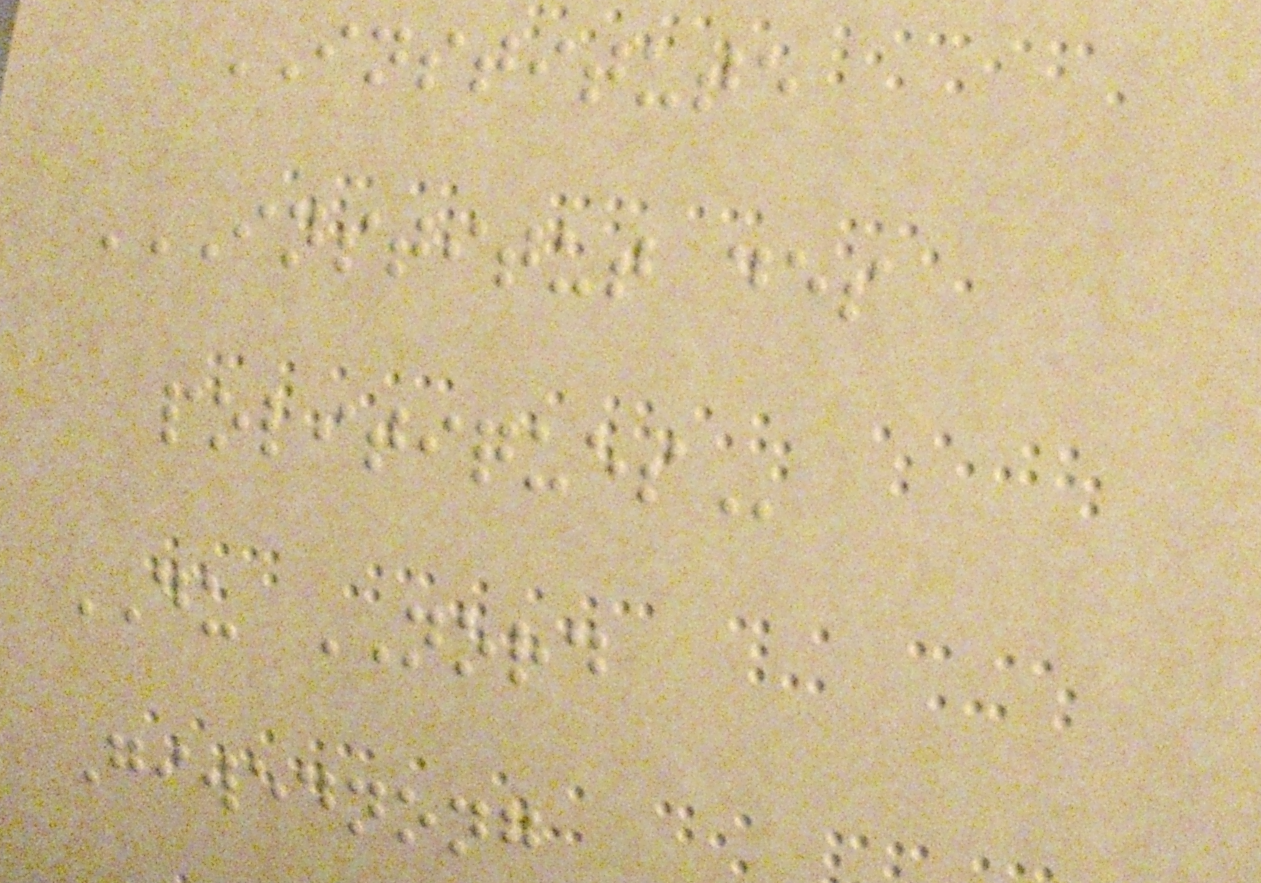INSTITUTE
INSTITUT DES
POLITIQUES
DU NORD
Giwednong
